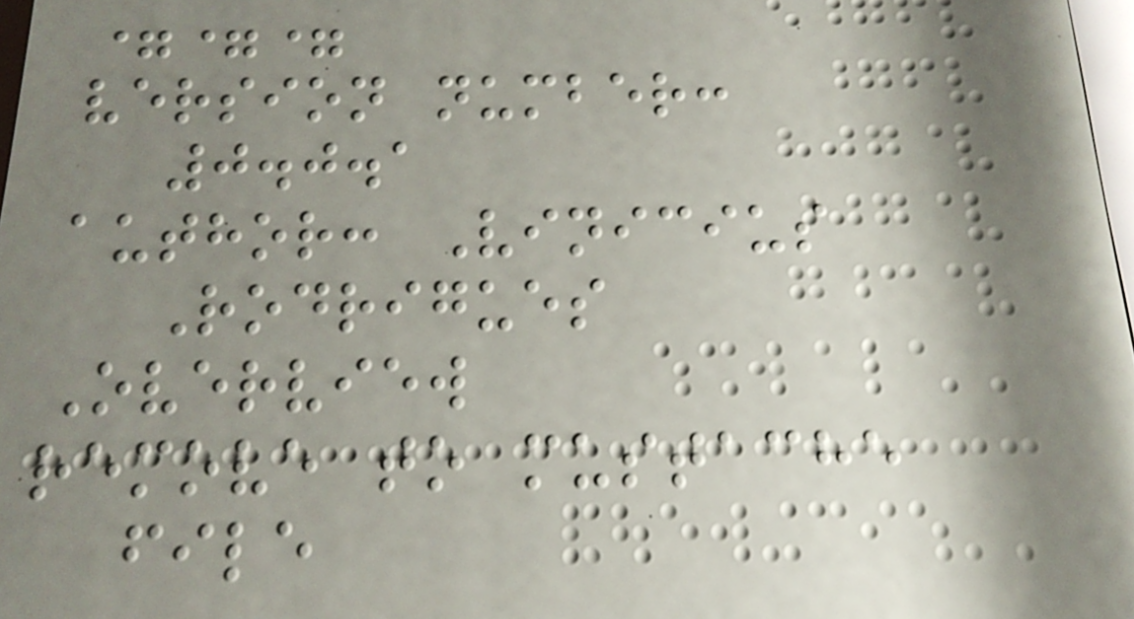===
version number:
0.0.1
author: Vinicius
Rodrigues
Overview
remove to mustache
file
